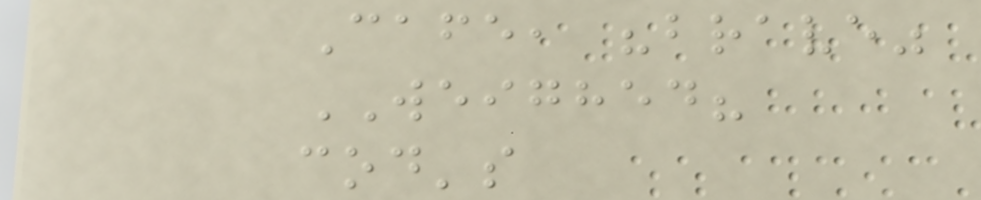Cafe, "brave"
WEIGHED?
cod's
